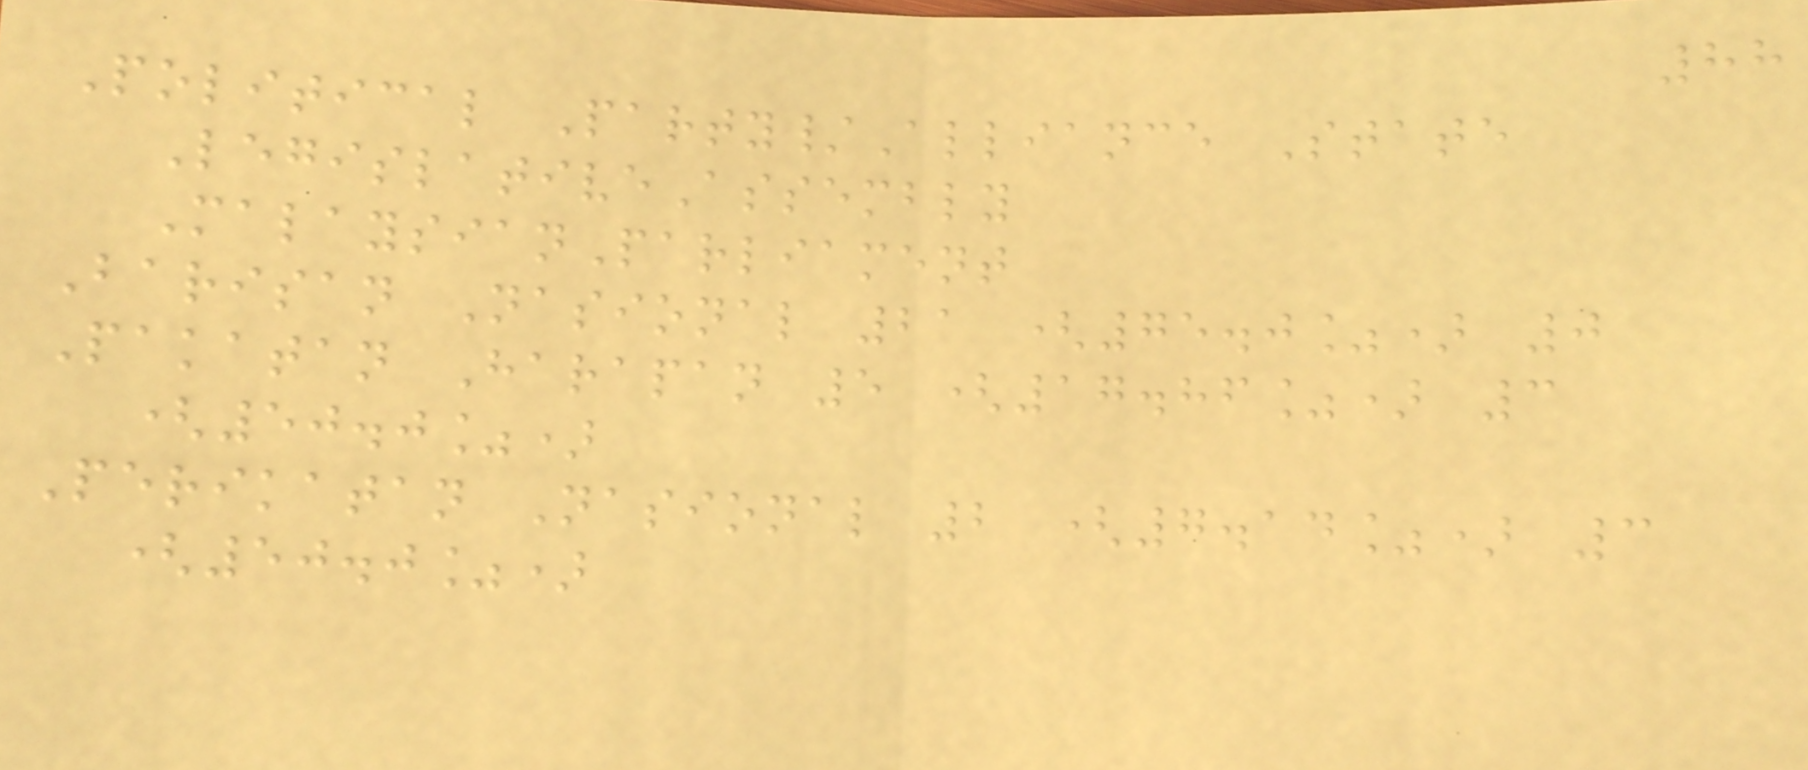88
Political Party/Alliance State
LegislativeAssembly
MalaysianParliament
Barisan Nasional 21 (75.0%) 0
Pakatan Harapan 5 (17.86%) 3
(50.0%)
Perikatan Nasional 2 (7.14%) 3
(50.0%)
